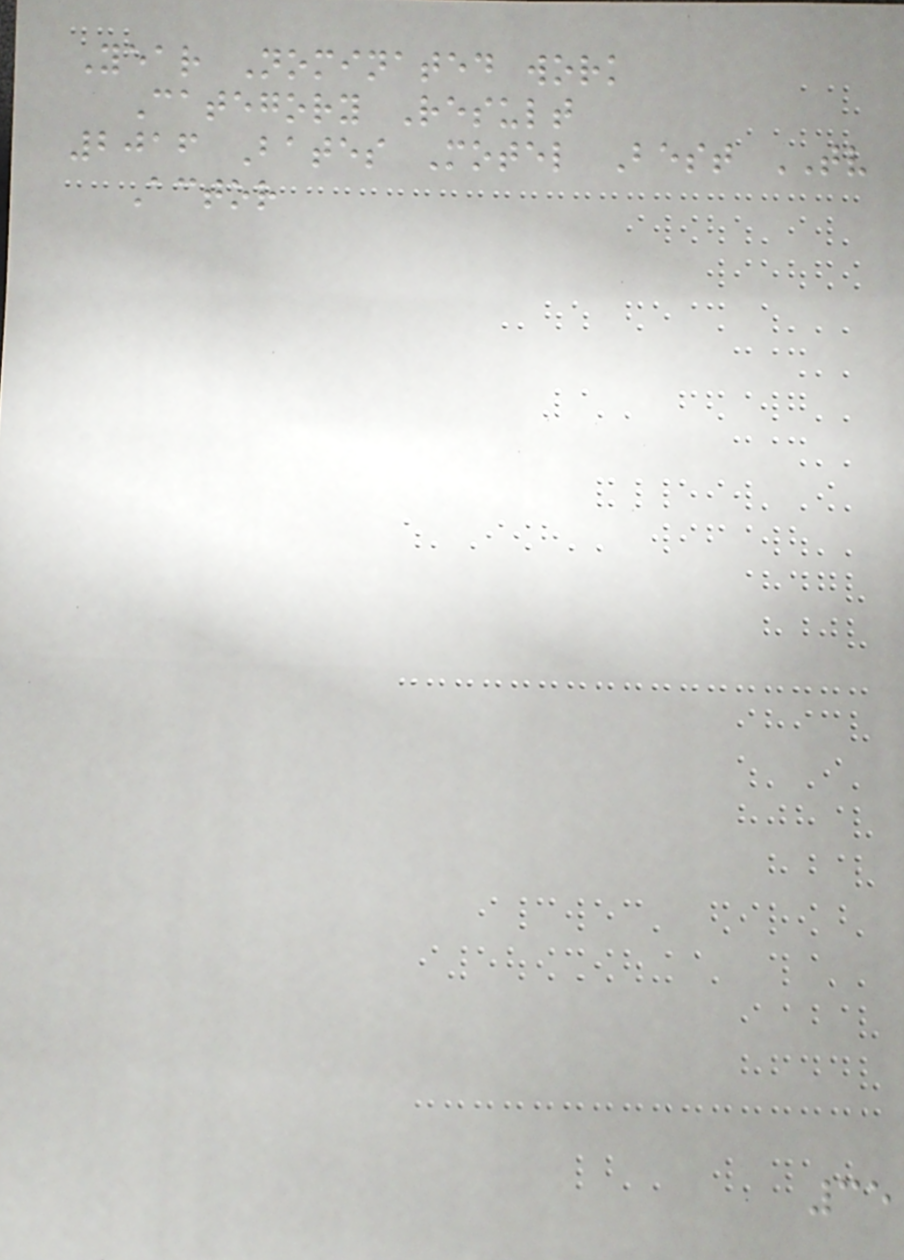Year Nominated work
Category Result
2016 Bates Motel Best TV
Actor
35
